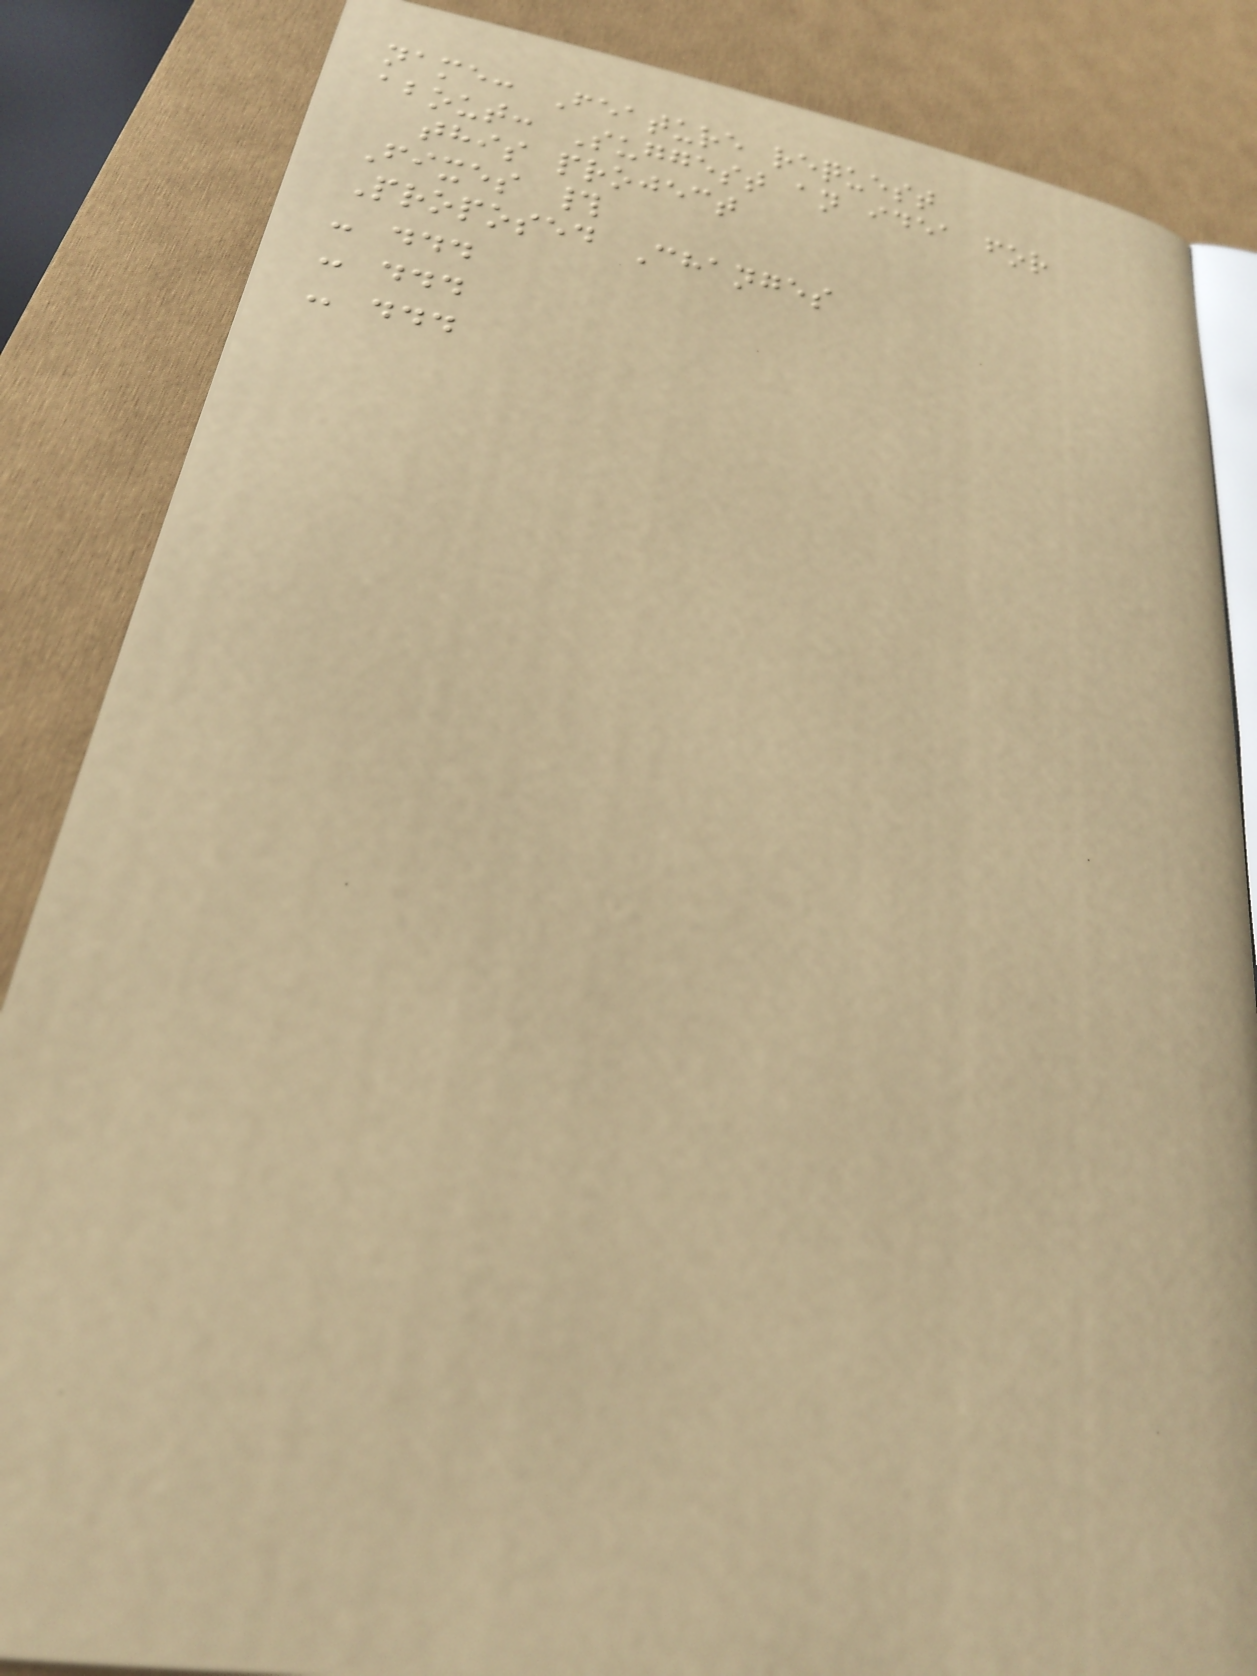name: Feature request
about: Suggest an idea for
this project
Fixes #
Proposed Changes
- ...
- ...
- ...
